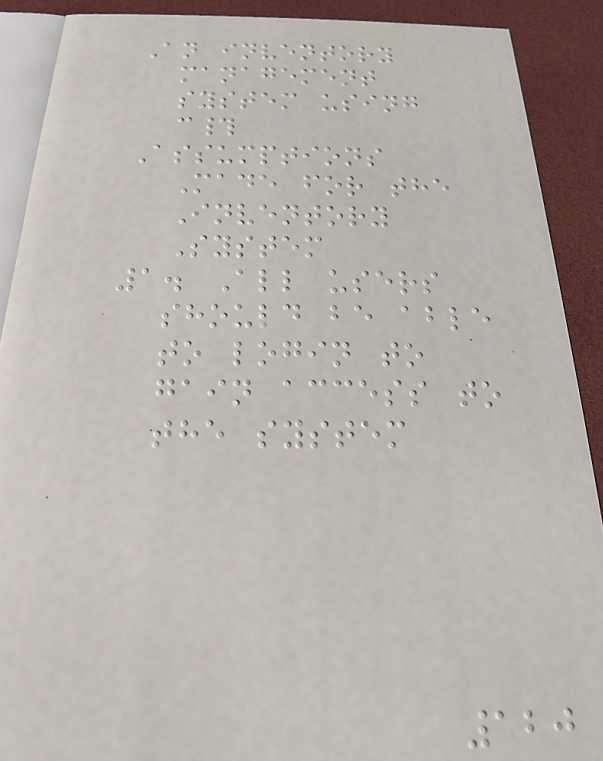An inventory
management
system using
c#
Assumptions
Made for the
Inventory
System
1. All users
should be able
to login to
gain access to
the system
120
